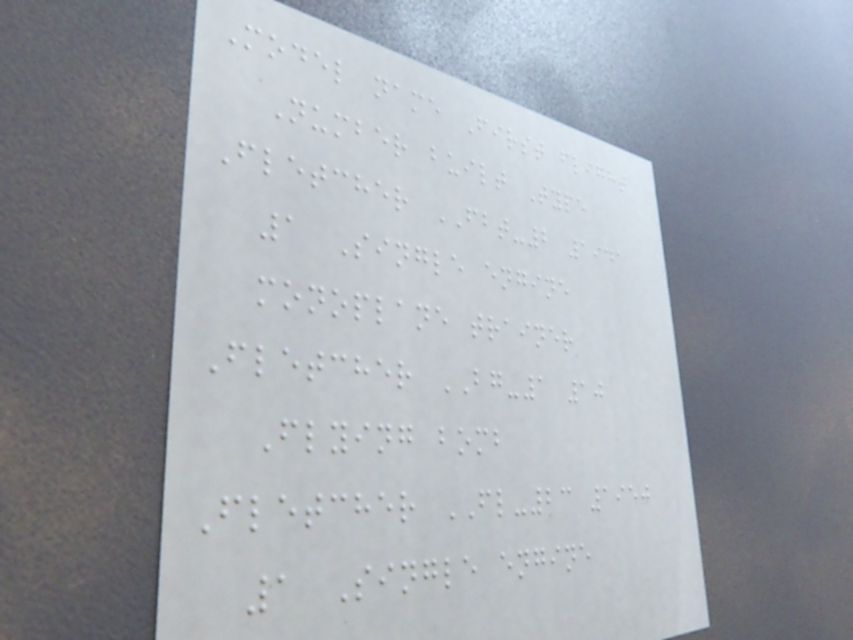Model name First flight
Number built Type
Fletcher FBT-2 1941
1 Single engine
monoplane trainer
Fletcher BG-1 10
Flying bomb
Fletcher FL-23 1950
1 Single engine
